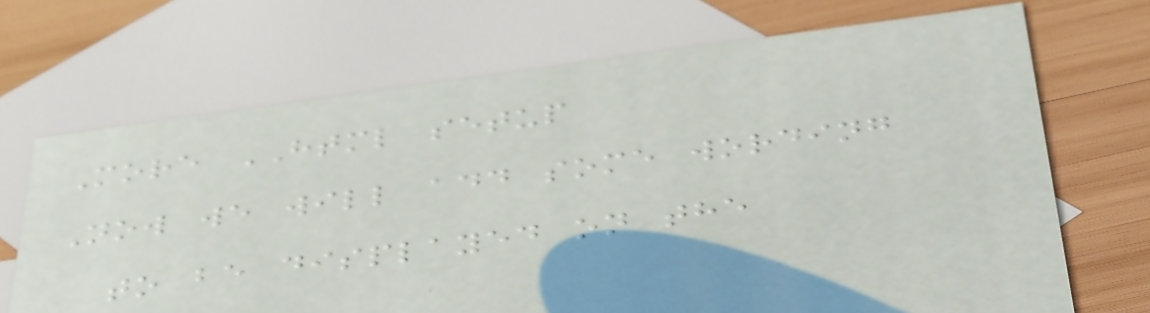More HTML setup
Now we will add some wording
to be displayed on the
